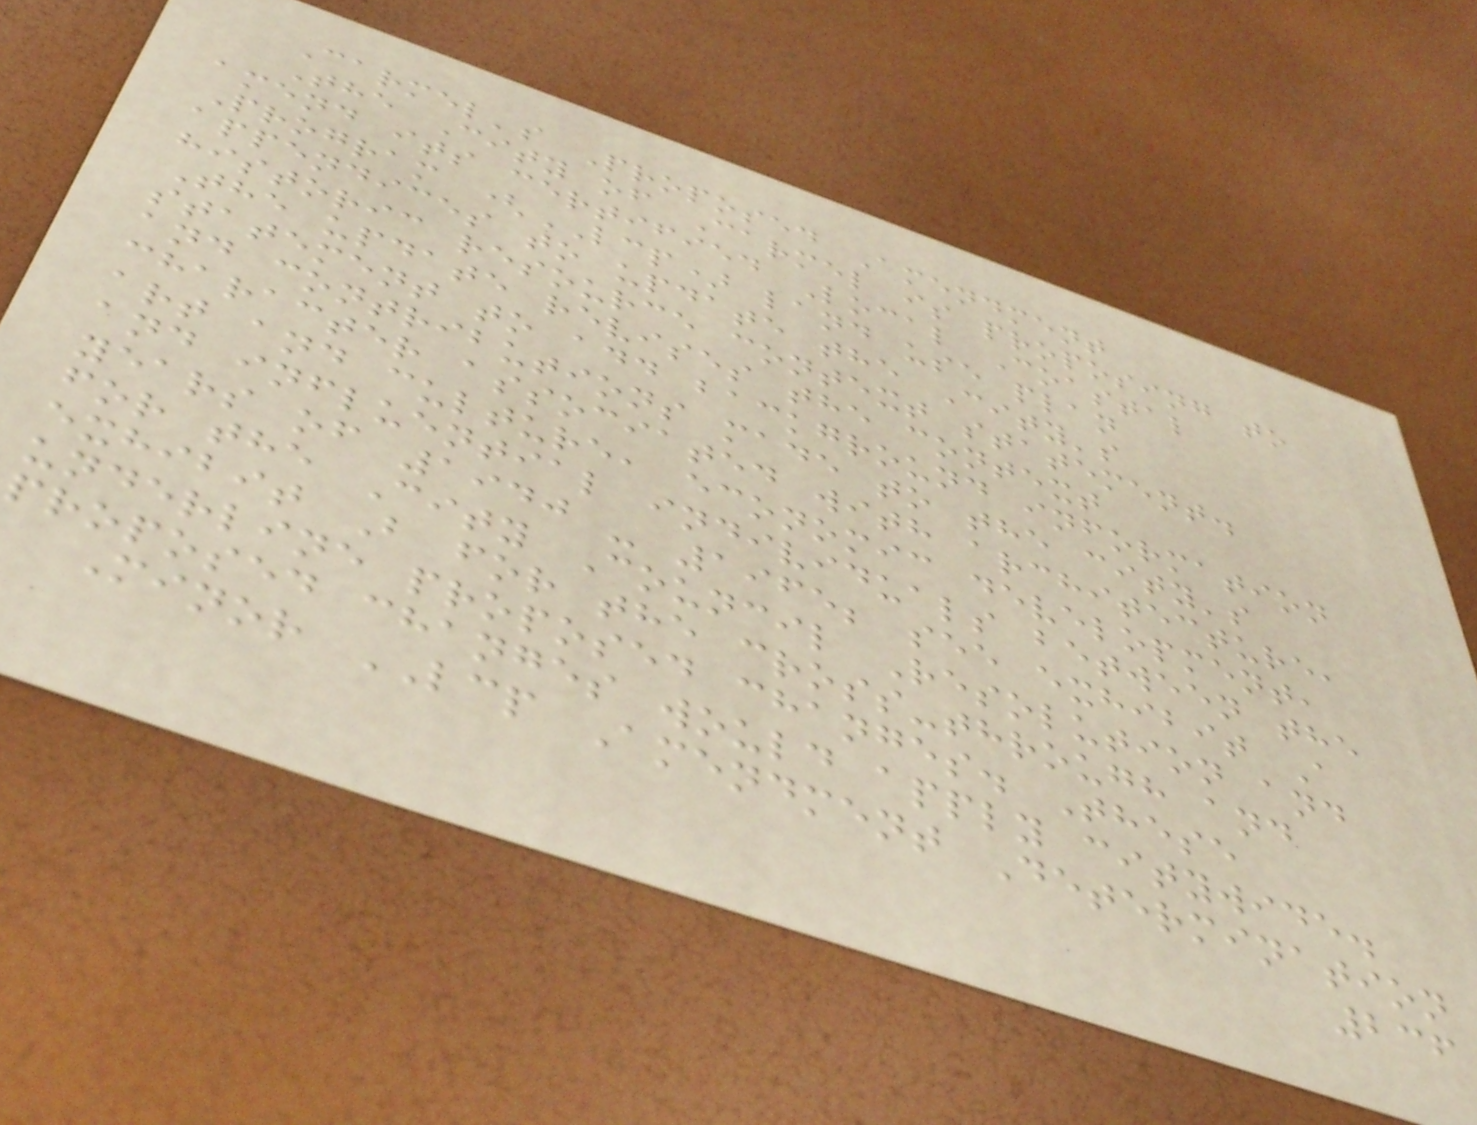Carmel's Proposed Amendment
The City of Carmel is proposing to
amend its certified Local Coastal
Program (LCP) land use plan
appendices to update the City's
historic resource context statement.
The update revises the context
statement to add background information
and contributions made to the city's
character associated with architecture,
art and culture, economic development,
and influential individuals between the
years of 1940 - 1965; see exhibit A
for the City Council Resolution and
exhibit B for the cross-through and
underline proposed changes. These
proposed changes would apply citywide.
Minor LCP Amendment Determination
236
